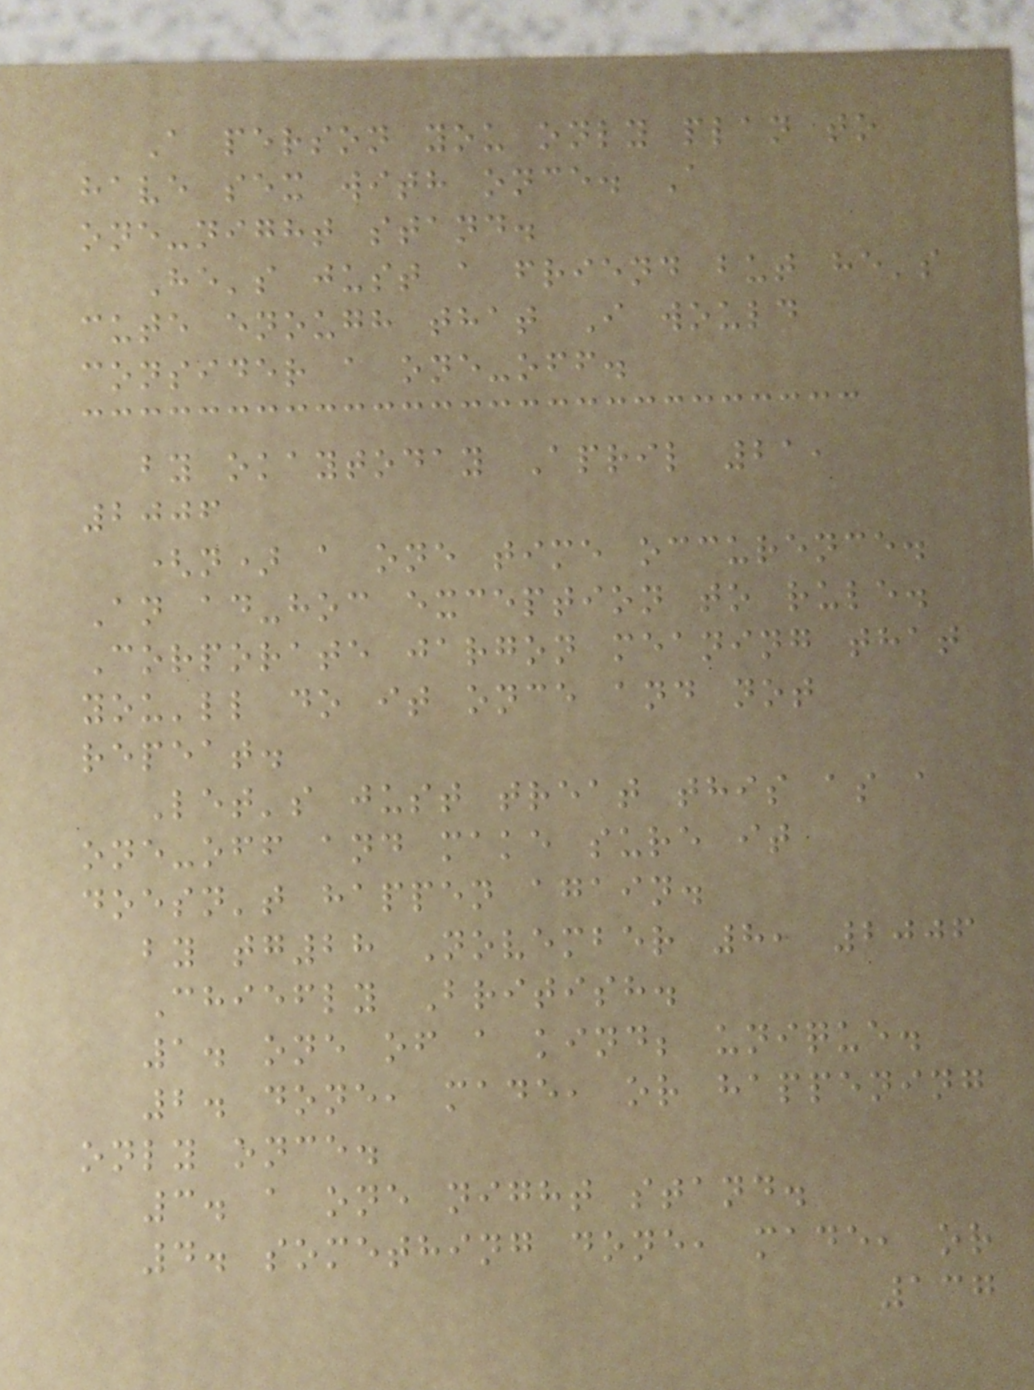A person you only plan to
have sex with once. A
one-night stand.
He's just a friend but he's
cute enough that I would
consider a one-off.
by okaytoday April 21,
2006
(n) a one time occurence.
An ad-hoc exception to rule.
Corporate jargon meaning that
you'll do it once and not
repeat.
Let's just treat this as a
one-off and make sure it
doesn't happen again.
by tg28 November 8, 2006
Chiefly British.
1. one of a kind; unique.
2. done, made, or happening
only once.
3. a one night stand.
4. something done, made, or
137
